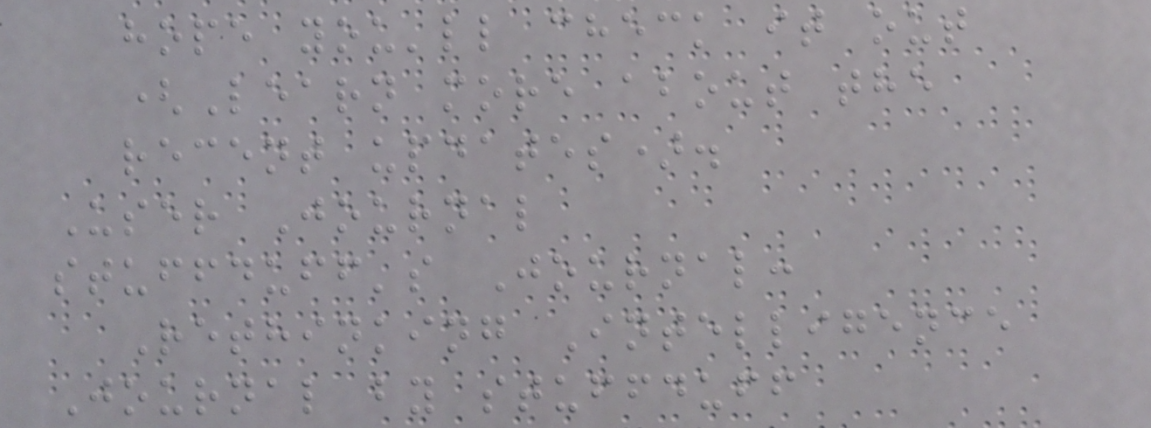hope you'll check it out
(Learn more about the
recent updates).
User Journal
stuffduff's Journal:
Rethinking Intelligence
Journal by stuffduff
